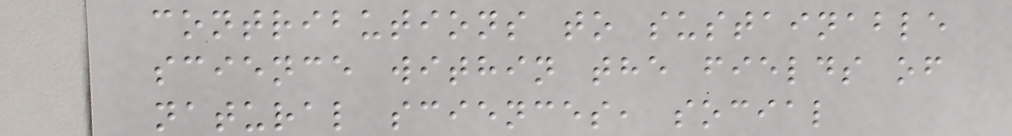contributions to sustainable
science within the fields of
natural sciences, social
